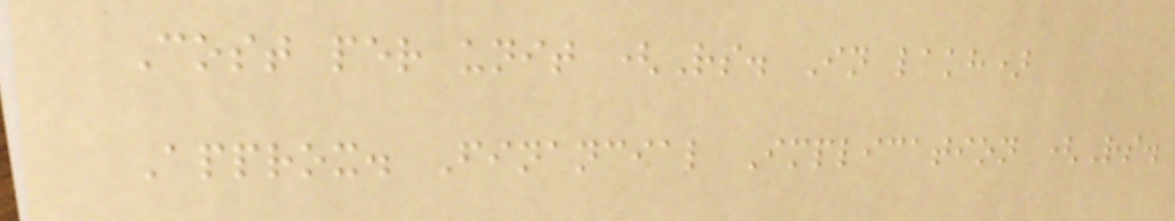Cost per unit (Rs. In lakh)
Approx. Financial Implication (Rs.
